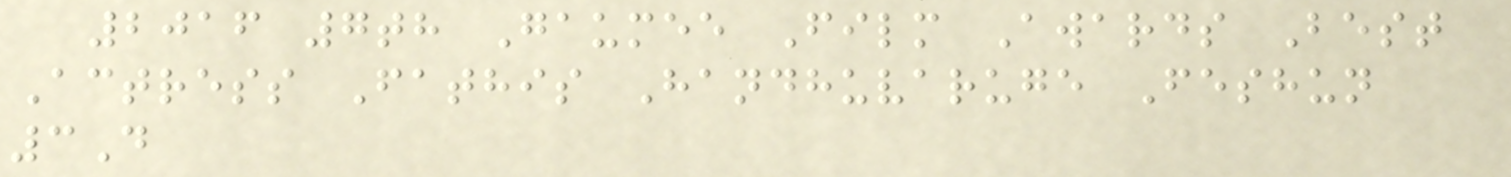2016 7th Gaumee Film Awards Best
Actress Fathis Handhuvaruge Feshun
3D
